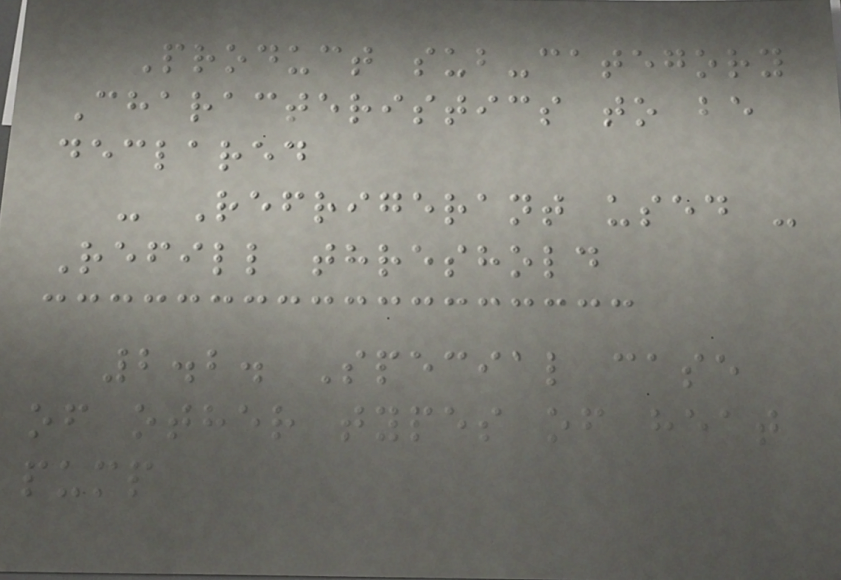Product sub-category
Characteristics to be
declared
- Refrigerant used -
Refill threshold
2.2. Special case
of other types of heat
pump
